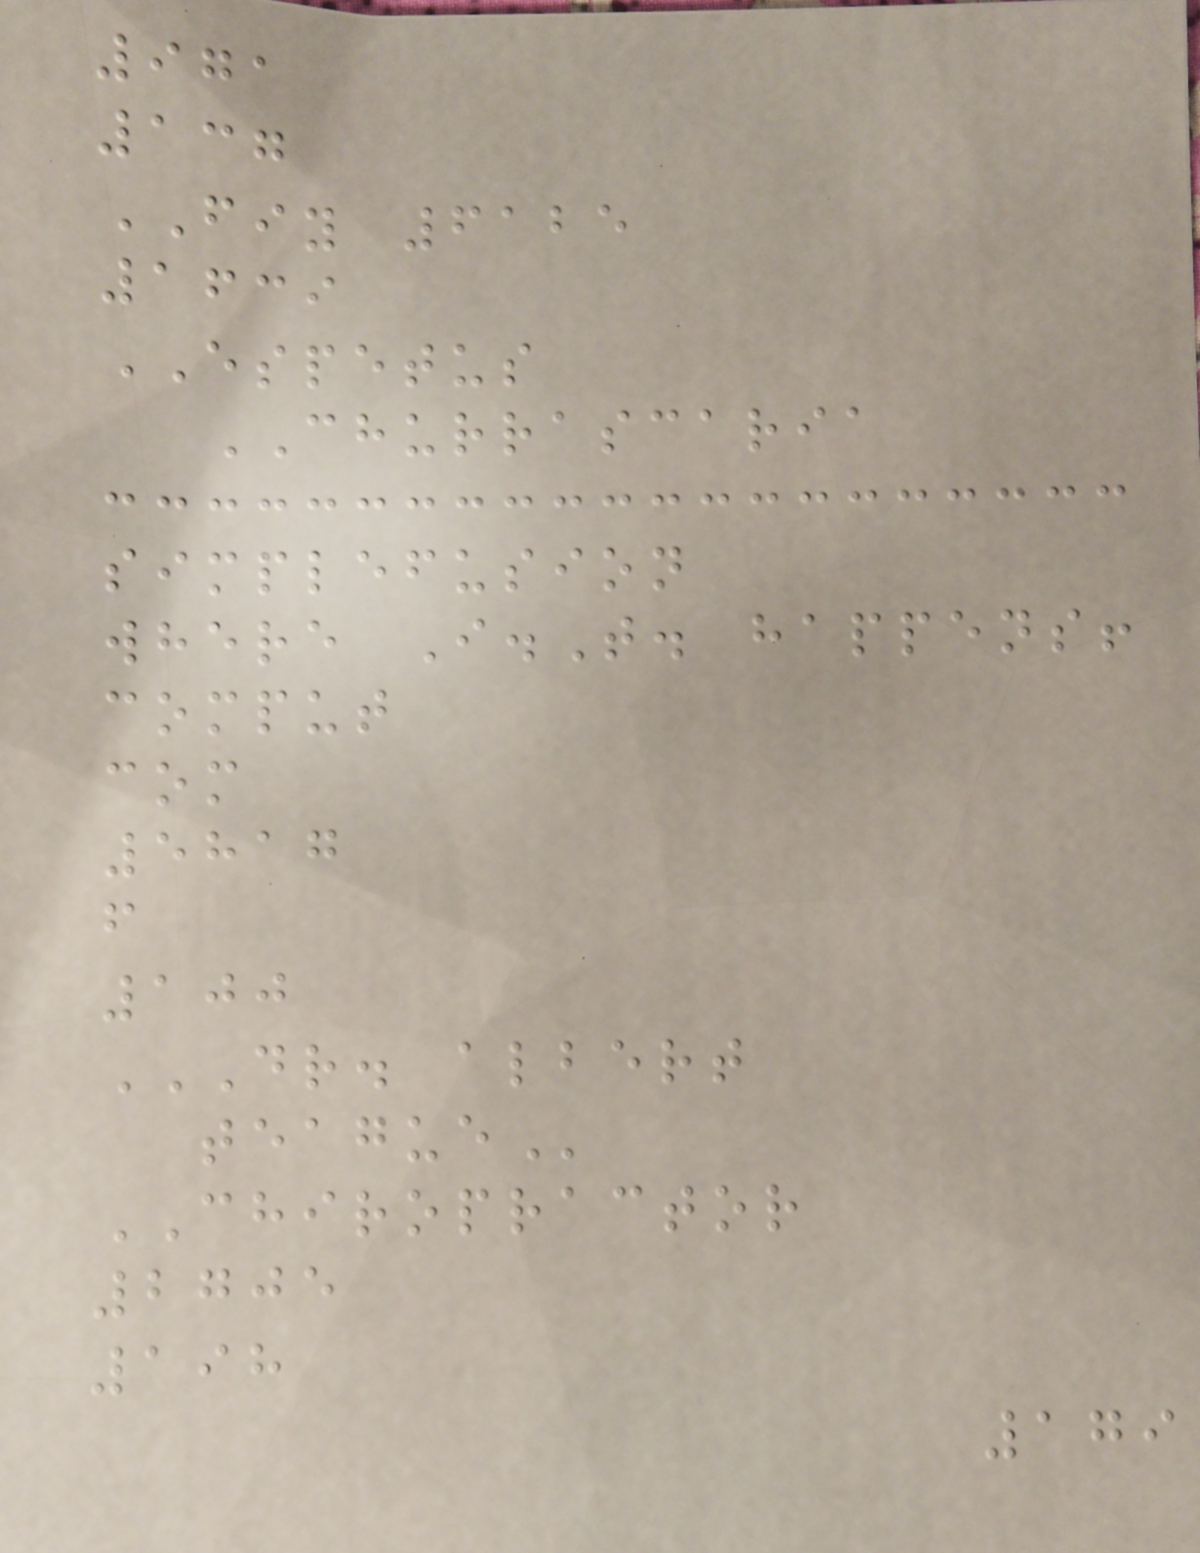971
137
FIY 6125
1639
ESPETUS
CHURRASCARIA
simplefusion
where I.T. happens!
comput
com
5817
f
100
DR. ALBERT
TEAGUE
CHIROPRACTOR
2705
198
179
